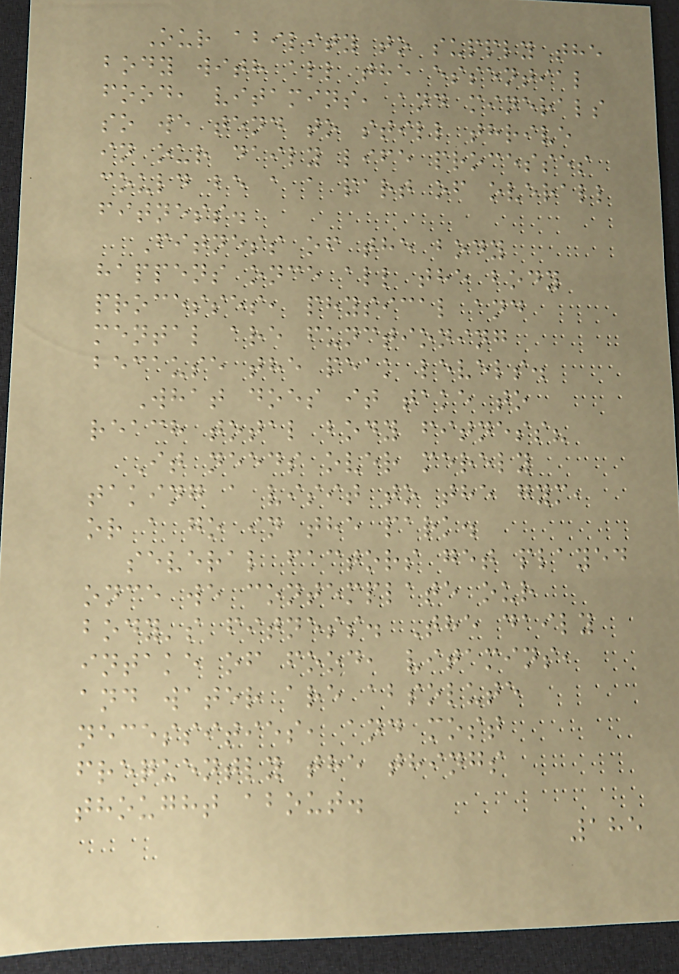Our ability to supply the
body with all the essential
food, vitamins, and minerals
so we tend to still thrive
in our daily life processes
could be a a part of overall
fitness.
Fitness of the body
happens once all the body
processes, physical and
mental are functioning
because the peak levels.
What does it take to
reach total body fitness?
It needs over merely
taking a visit to the gym,
or a go in the park.
several factors get played
once we contemplate our
body's fitness. The daily
intake of food, vitamins,
and water are absolute
necessities, and most
frequently the things
thought about.
185
